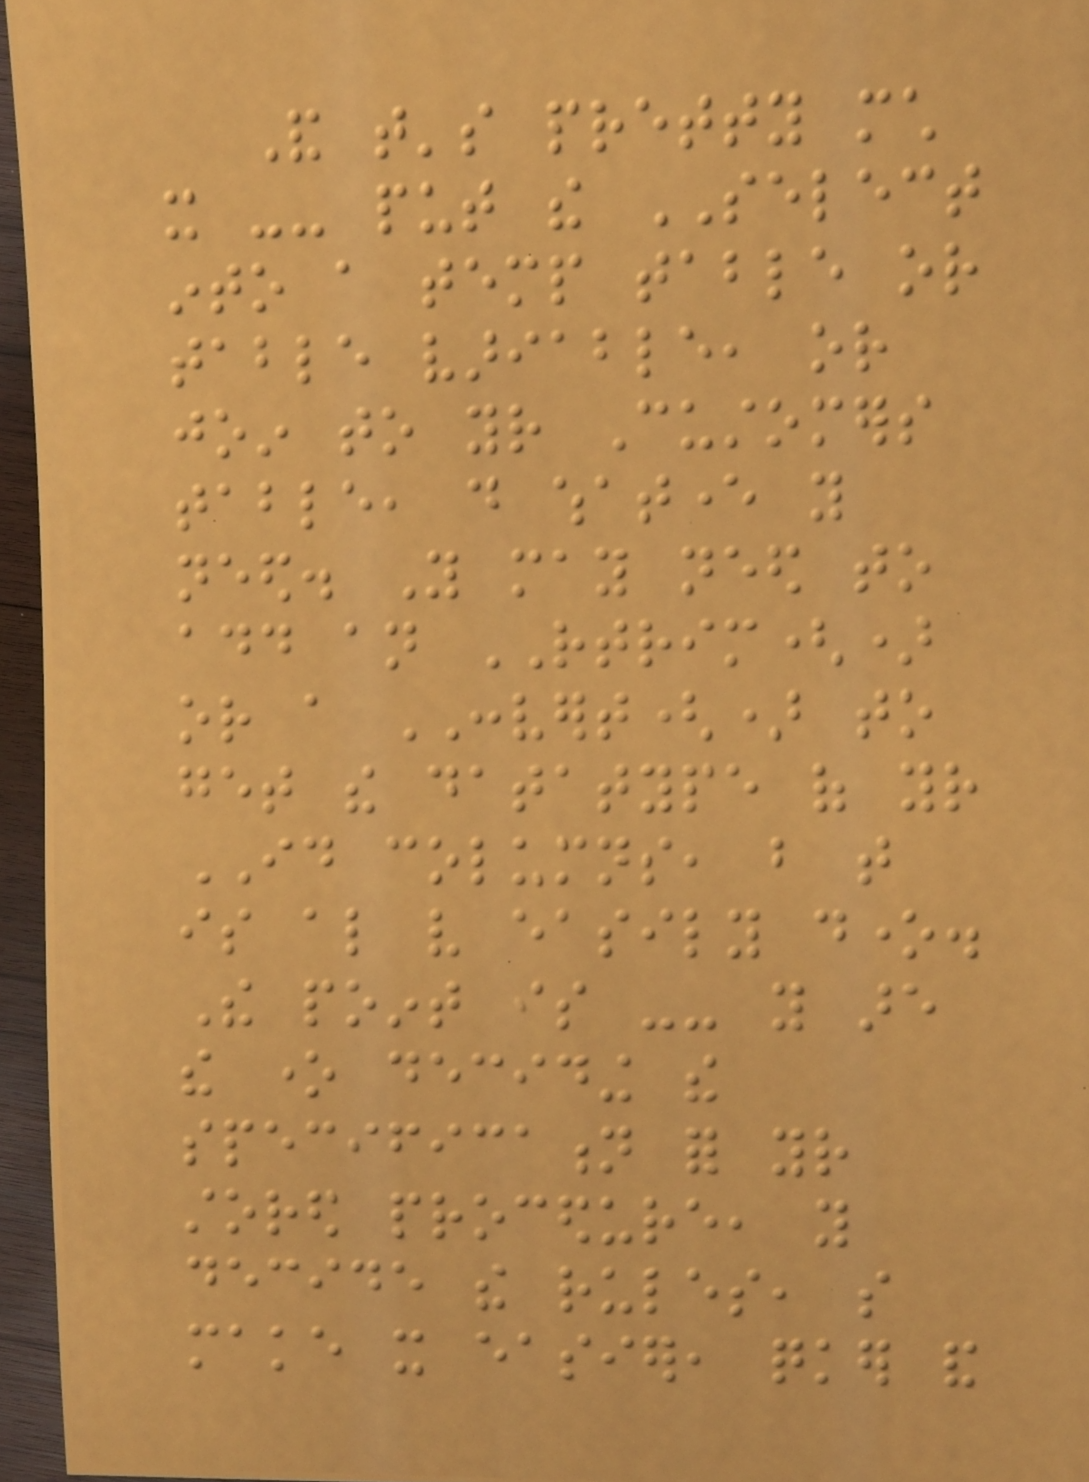And that's pretty much
it -- put the SELECT
into a temp table or
table variable, or
join to your Customers
table, do whatever you
need. You may need to
add an RTRIM()
or a CONVERT() to
get the datatype of your
ID columns, but that
is also very easily done.
The point is -- you are
the one deciding the
specification for your
stored procedure, you
decide the rules, so
make it easier, quicker and
